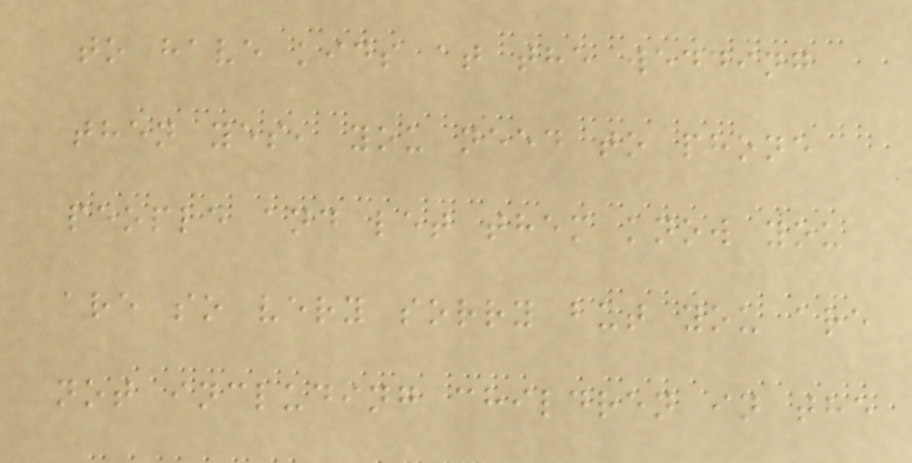to have kids at the wedding
then yes, you need to phone
people and let them know you
are so very sorry but you are
not including children in the
